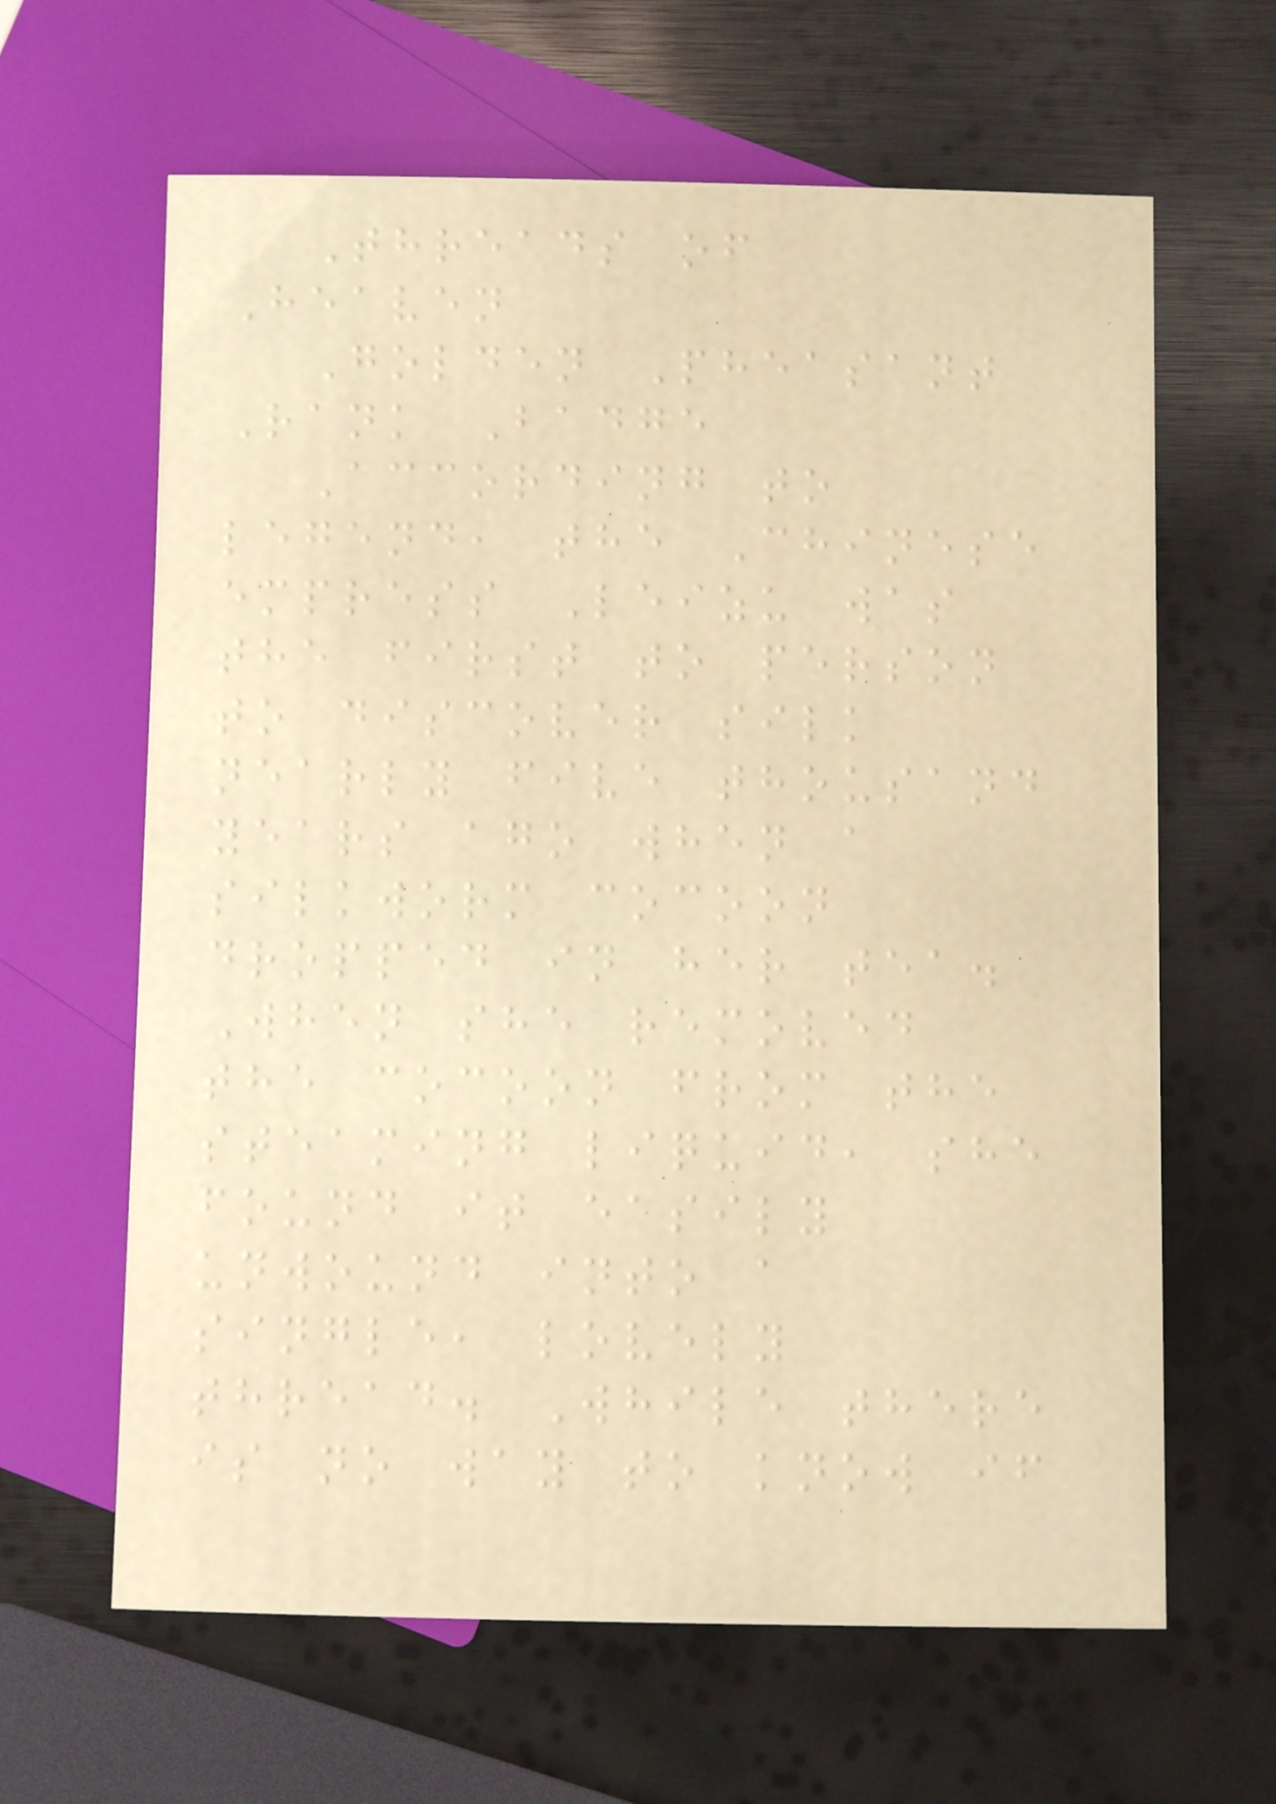Threads of
Heaven
Golden Pheasant
Rank Badge
According to
legend, the Chinese
empress Leizu was
the first to person
to discover silk
nearly five thousand
years ago when a
silkworm cocoon
dropped in her tea.
When she removed
the cocoon from the
steaming liquid, she
found it easily
unwound into a
single, lovely
thread. While there
is no way to know if
